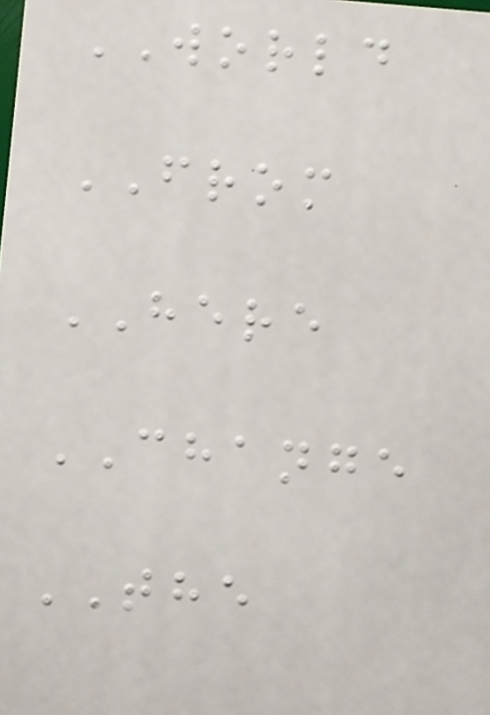WORLD
FROM
HERE
CHANGE
THE
